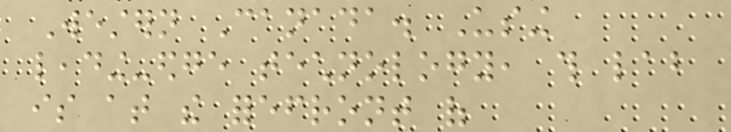Western Canada. Using
leading-edge technology, this lab
is at the forefront of
